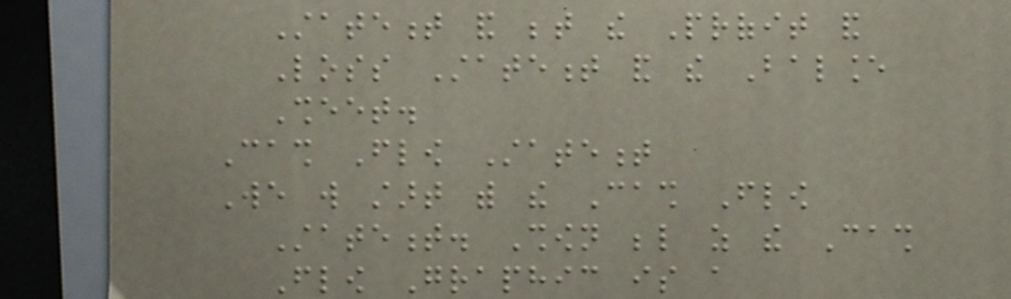Statement and between the Profit and
Loss Statement and the Balance
Sheet.
Cash Flow Statement
We will start with the Cash Flow
Statement. Shown below as the Cash
Flow Graphic is a
